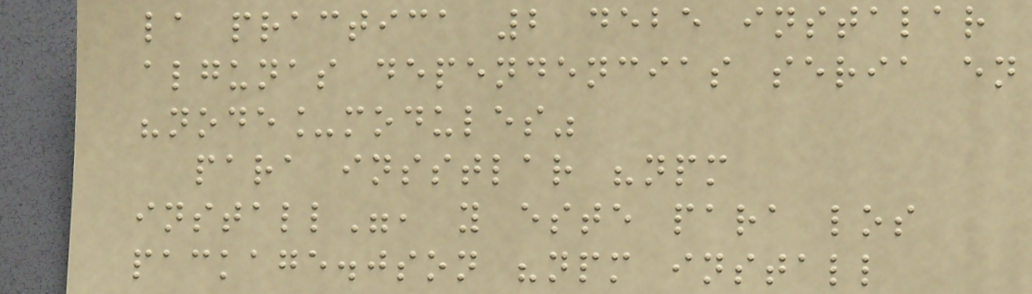la practica 2 debe instalar
algunas dependencias seria en
"node_modules"
para insstlar "npm
install", y este para los
package.json "npm install
